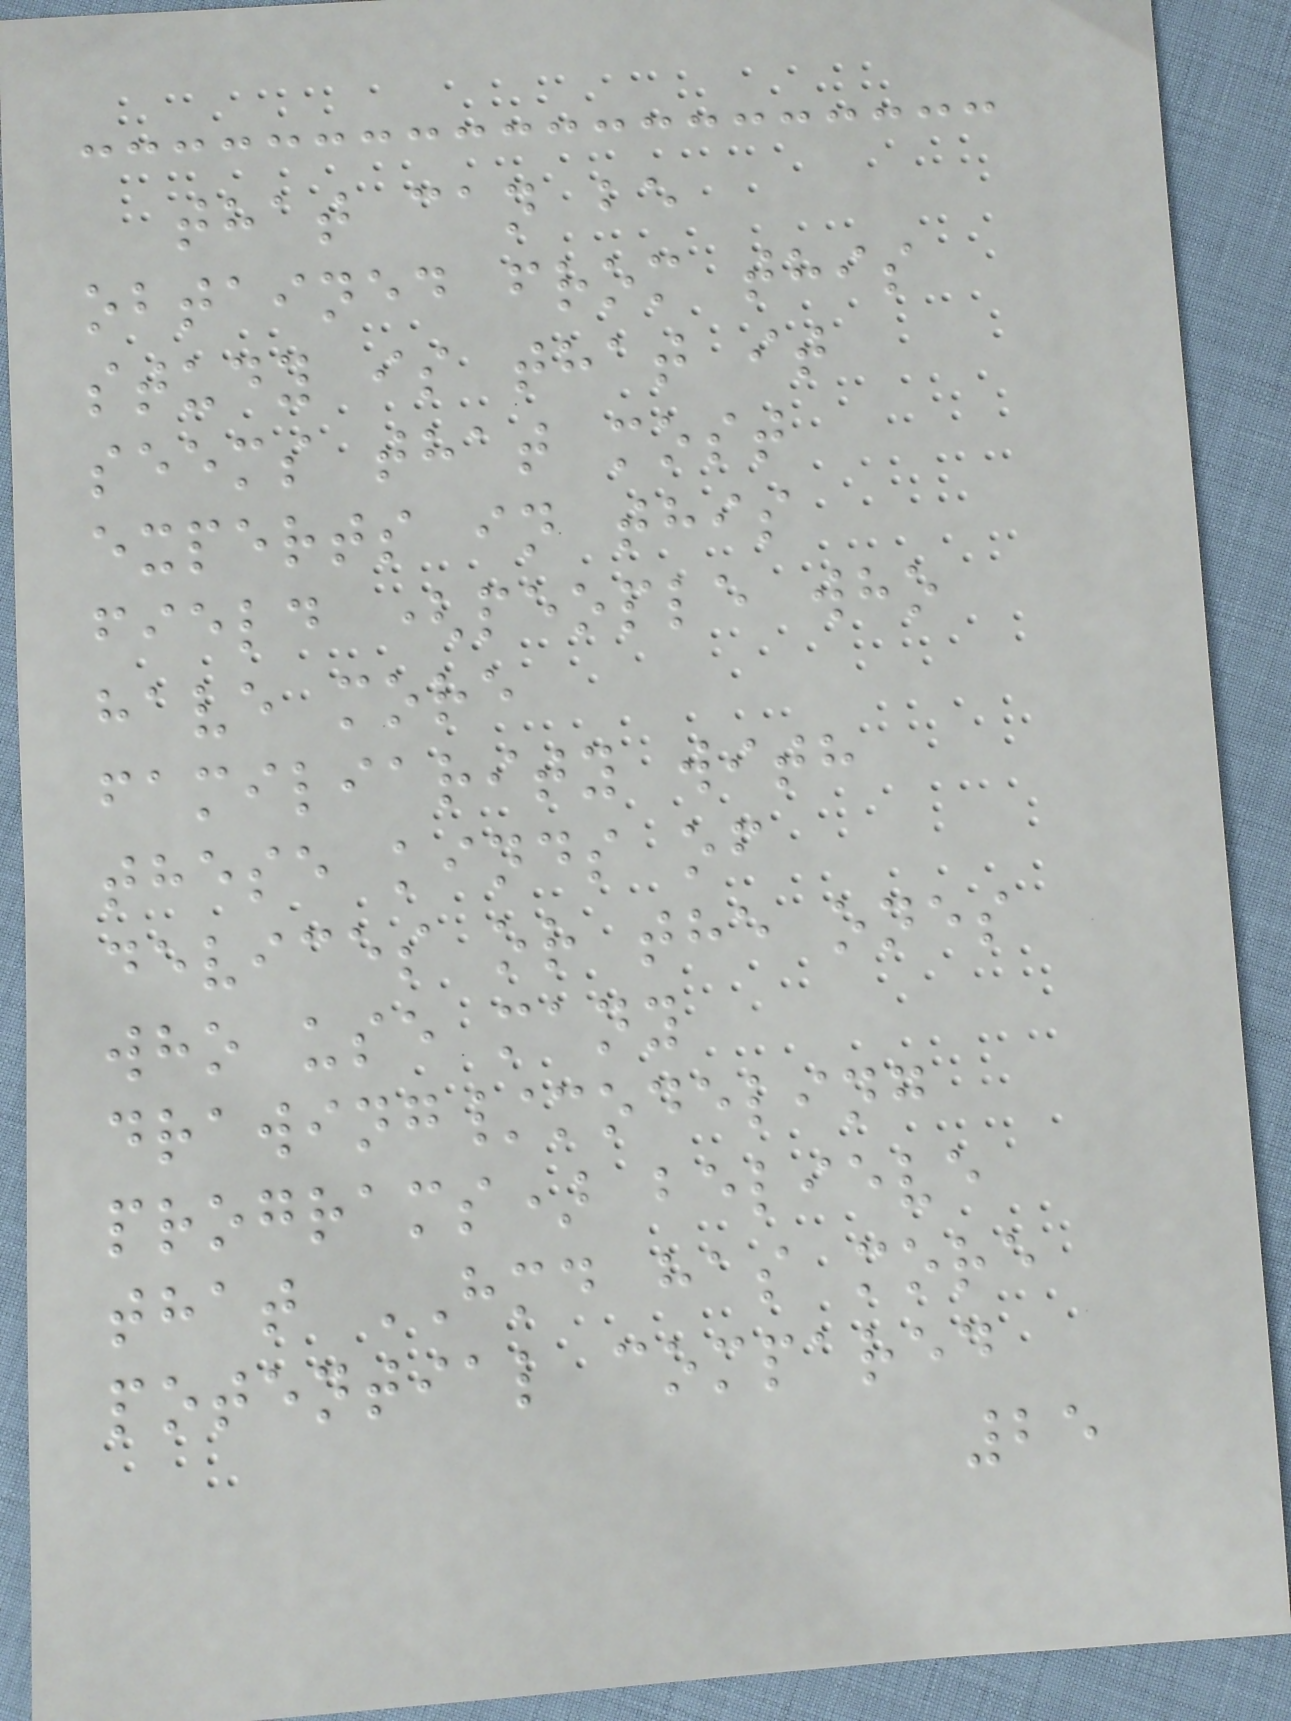that can be
obtained from this
study is that it
seems that most
experts in this
field (people who
have more
familiarity with
these kinds of
devices or the ones
who use many
drawing/modeling
programs) believe
that HMD has more
potential compared
25
